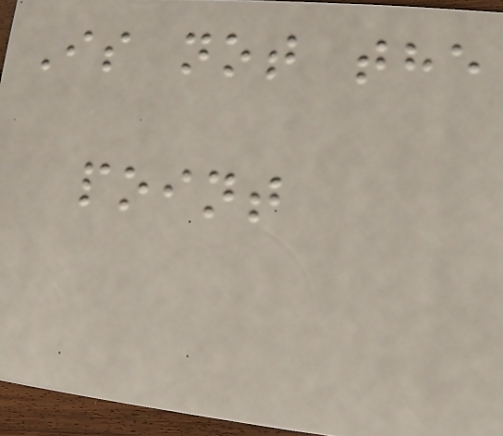Is not the
point
